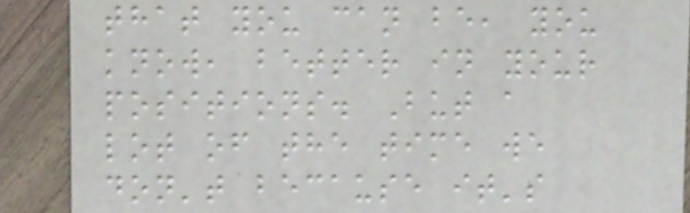that you can be, you
know, better in your
positions. But a
lot of the time we
don't because it's
